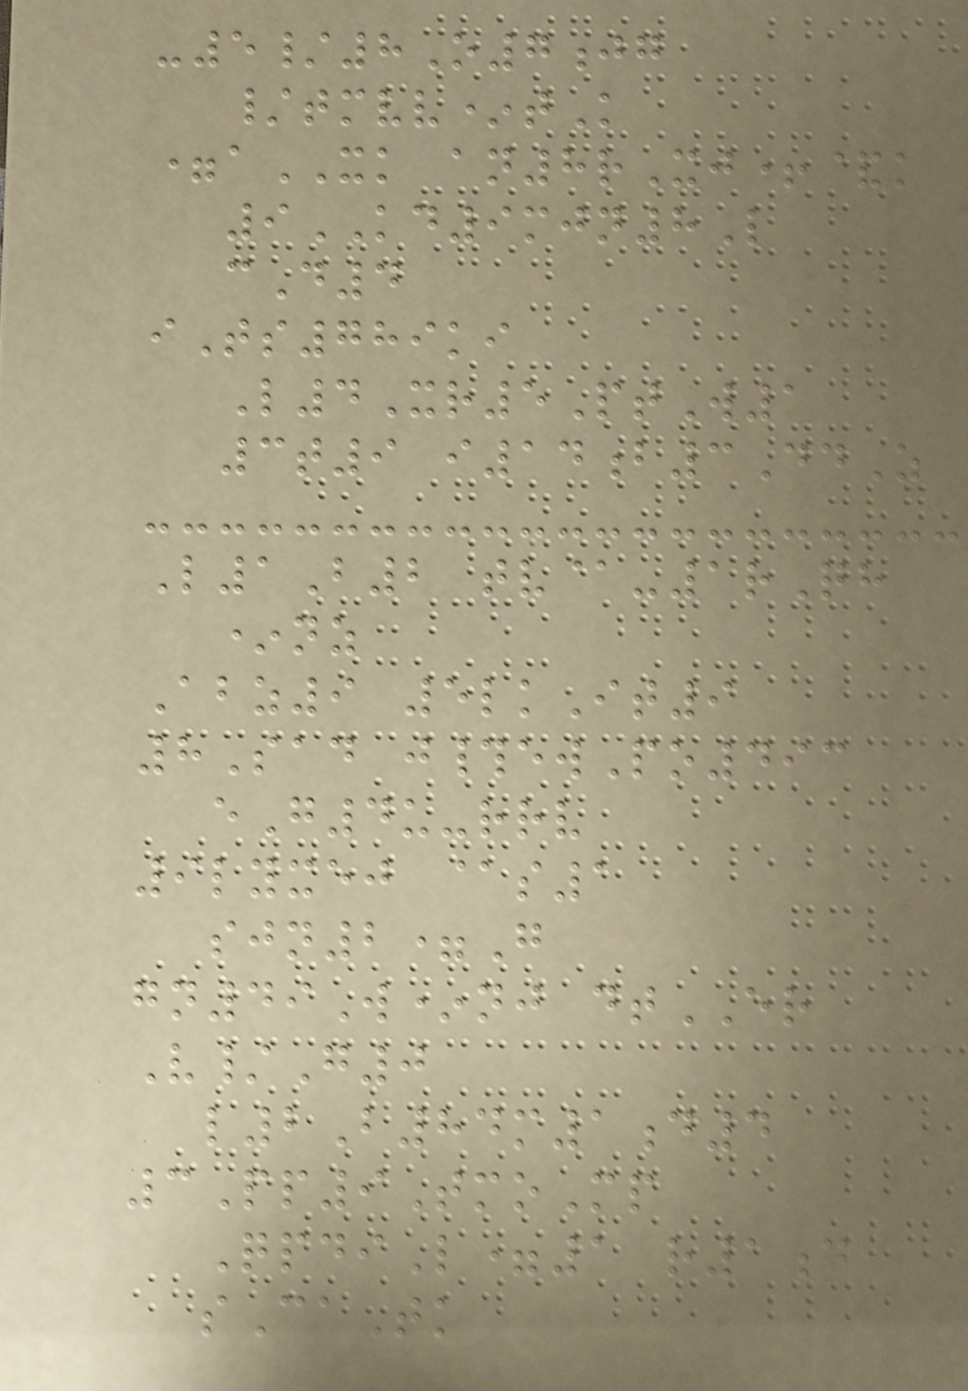-5/8O7jg
/tmvv*tK
=aXK an8rXj+&k
9KD9mjn8L
cD4
iTs789ki
L4Xr5PtW1
3t9 i14b3DdZ
L1B2 tv@-1rQh
*nz
Abz9 5lkIt9
8Sad j#ewPo493
eG4u-rrv
9lyxej @s1
sjn2=G
gn49W*nj dtER
V/G0
l2B84m1d4
3Pp9TmoMp
QpdiL=1 r1d
sCaTk
